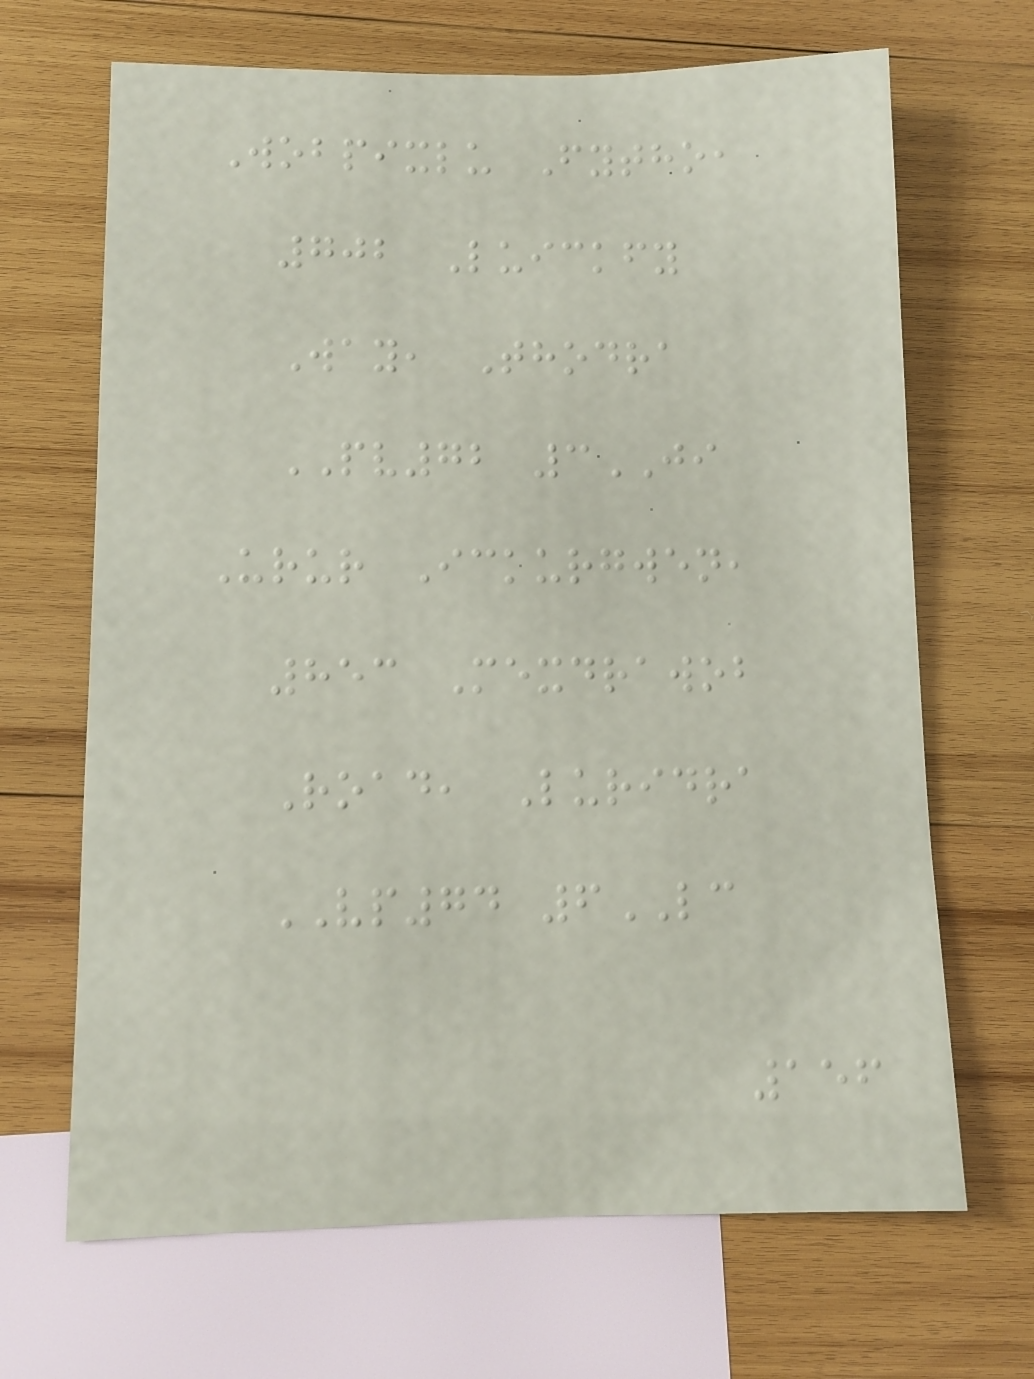Wobpixlu Fytho,
702 Luickfy
Way, Thodra
PV72 3JI
Urur Ickurgwen,
853 Mexdrawob
Road, Luridra
VP74 6LC
156
